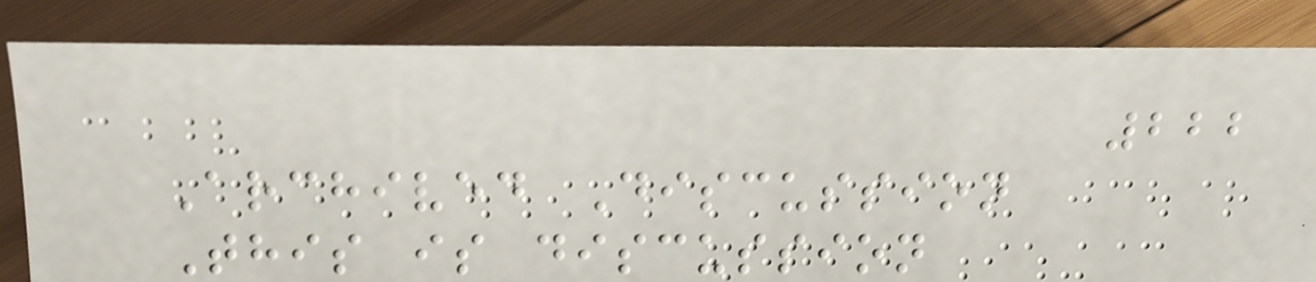222
Archived Discussion
This is discussion
